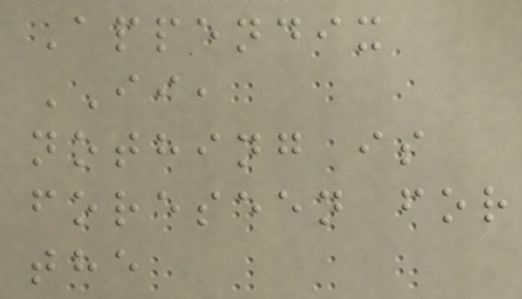Appendix
II,
nothing is
foreseen for
the
